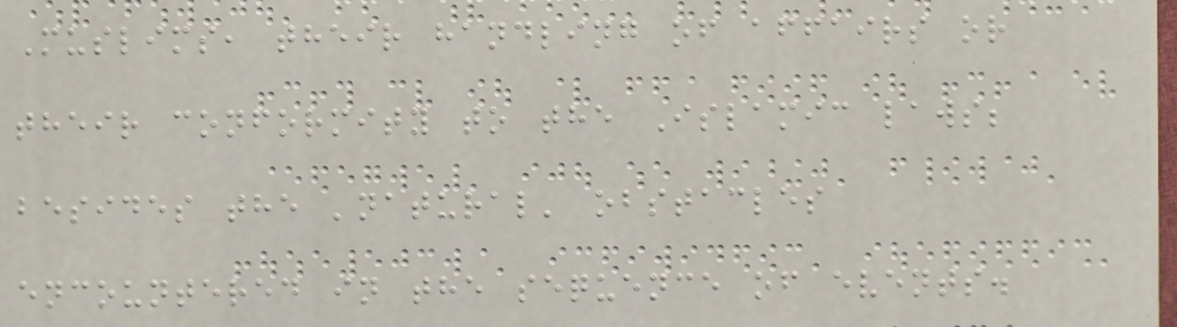Muslims, their handling of affairs or
their conformity to the Islamic laws;
besides the 'natural' obstacles
encountered in the sequence of events.
